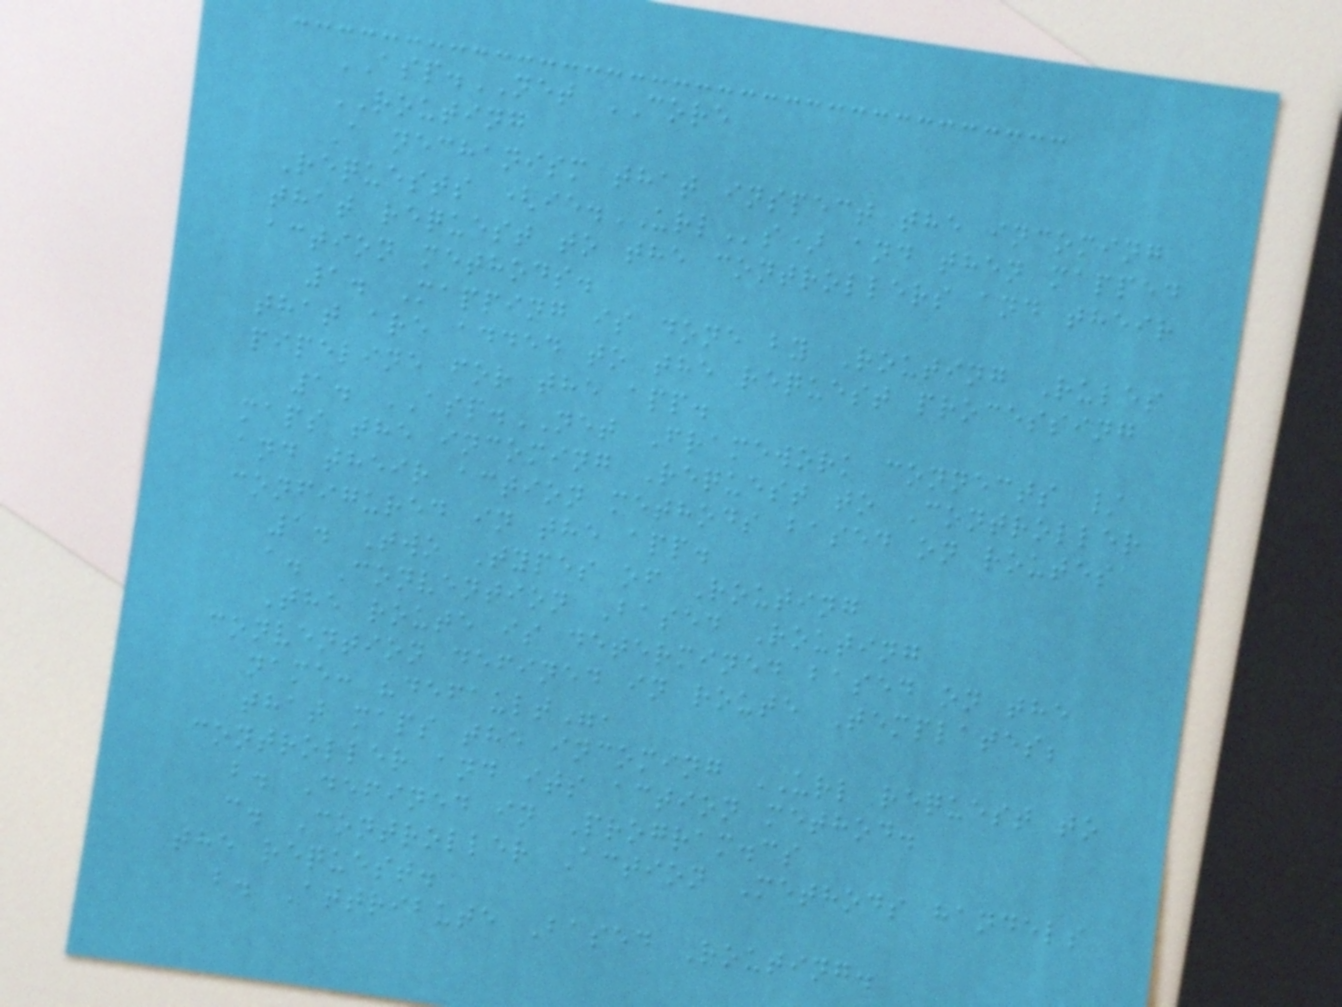ASP.NET CORE
ROUTING
A nechanism that inspect the incoming
Requests (ie.URLs) and then mapped
that request to the controllers and their
action methods.
1. Mapping is done by Routing Rules
that are added to the request processing
pipeline for the app.
1. ASP.NET Framework connects /
maps the incoming Request to Controller
and their action methods based on routes
configured in the app.
1. Two Types of Routing
a. Convention Based Routing
The route is determined based on the
convention defined in route Templates;
name: "default",
that maps the incoming URL request to
controller and its action method.
b. Defined in Program.cs
c. Controller Action Methods handels
the request.
b. Attribute Based Routing.
